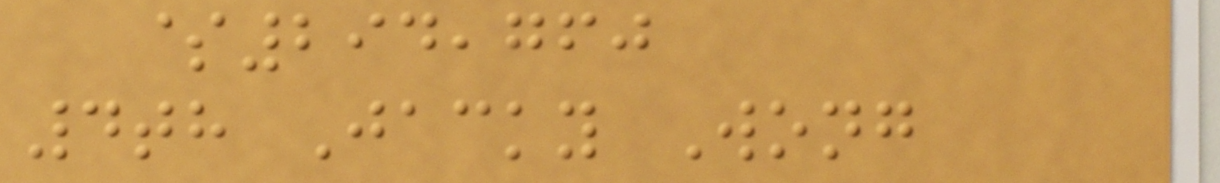$294,760
4th Jacky Wong
